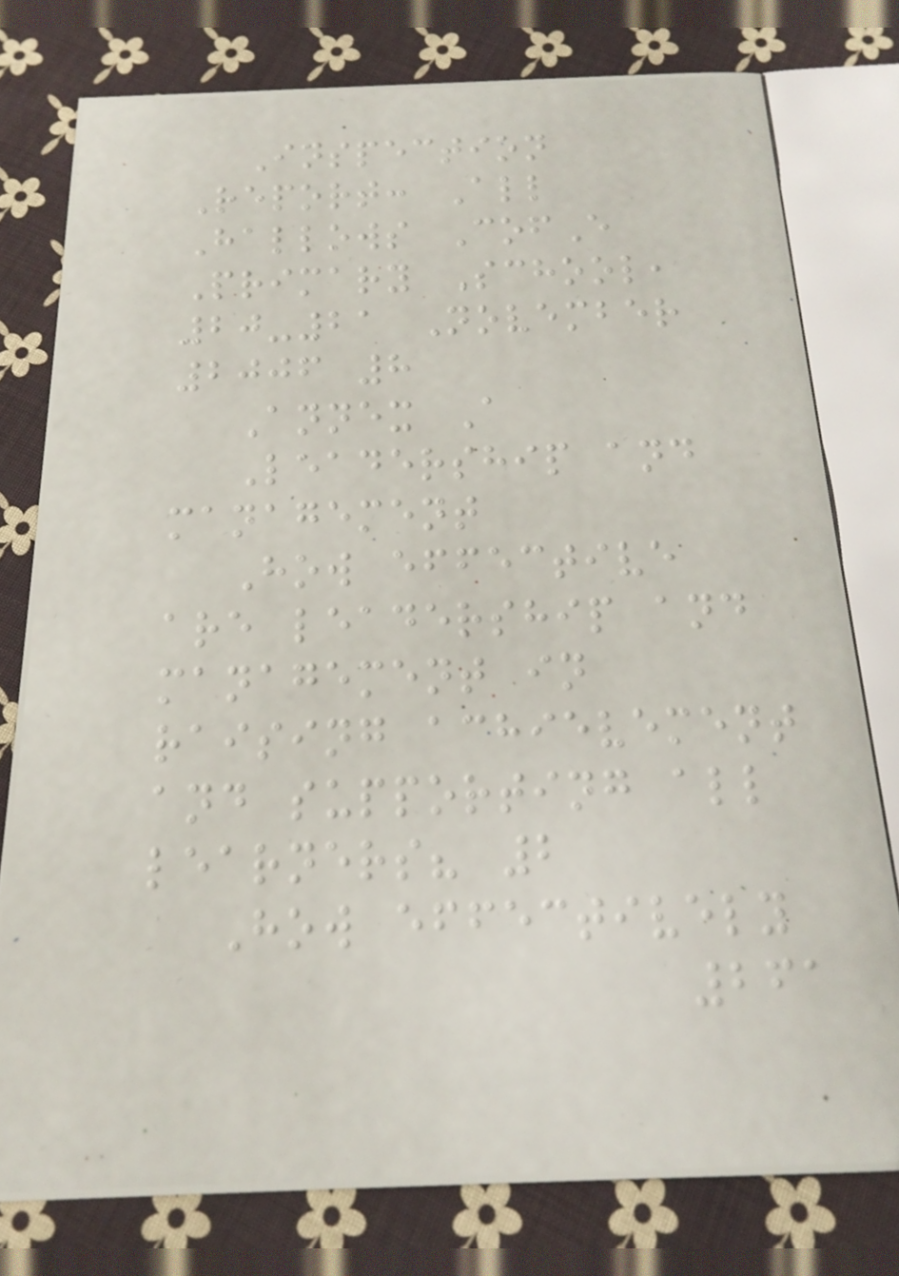Inspection
Report: All
Hallows CofE
Primary School,
20-21 November
2006 8
Annex A
Leadership and
management
How effective
are leadership and
management in
raising achievement
and supporting all
learners? 2
How effectively
261
